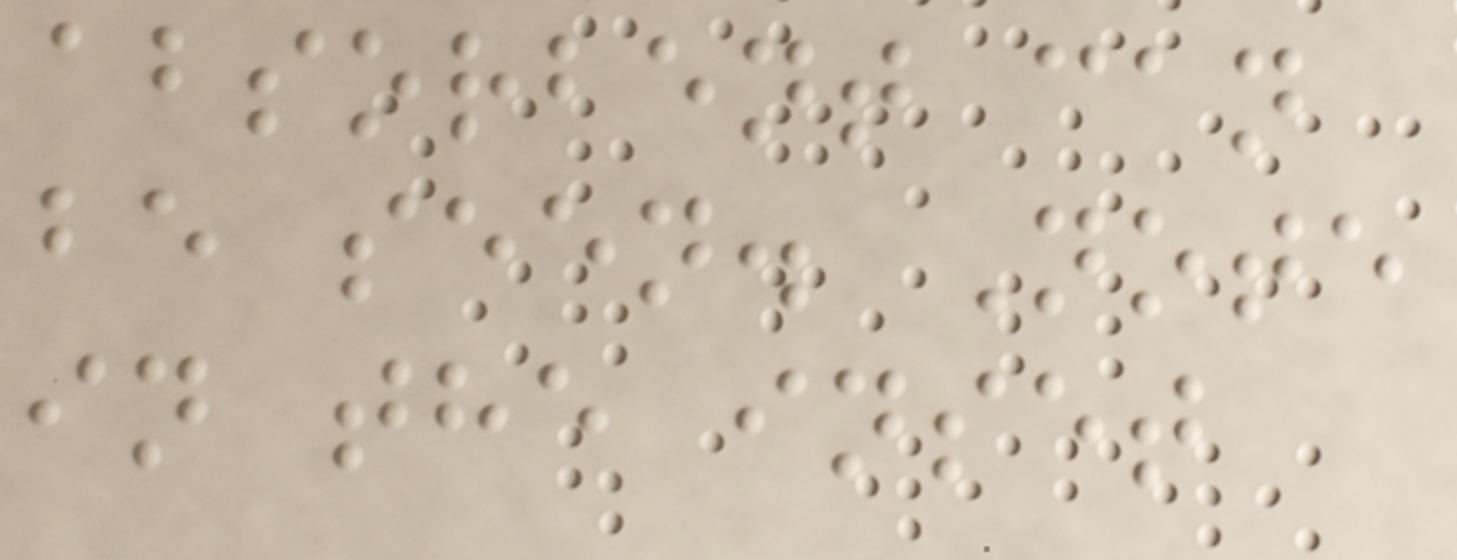absorbent can
be seen. Note
in the inset
